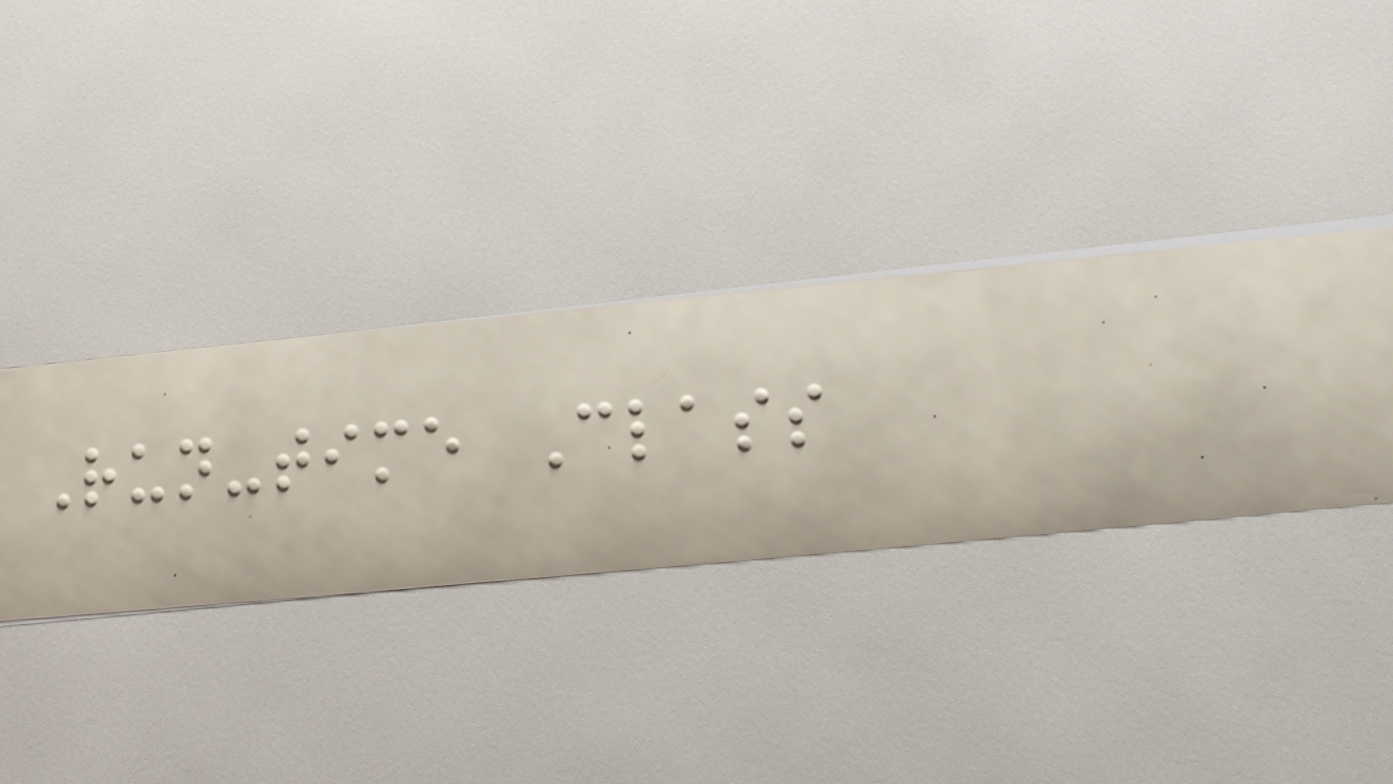Run-time Class
